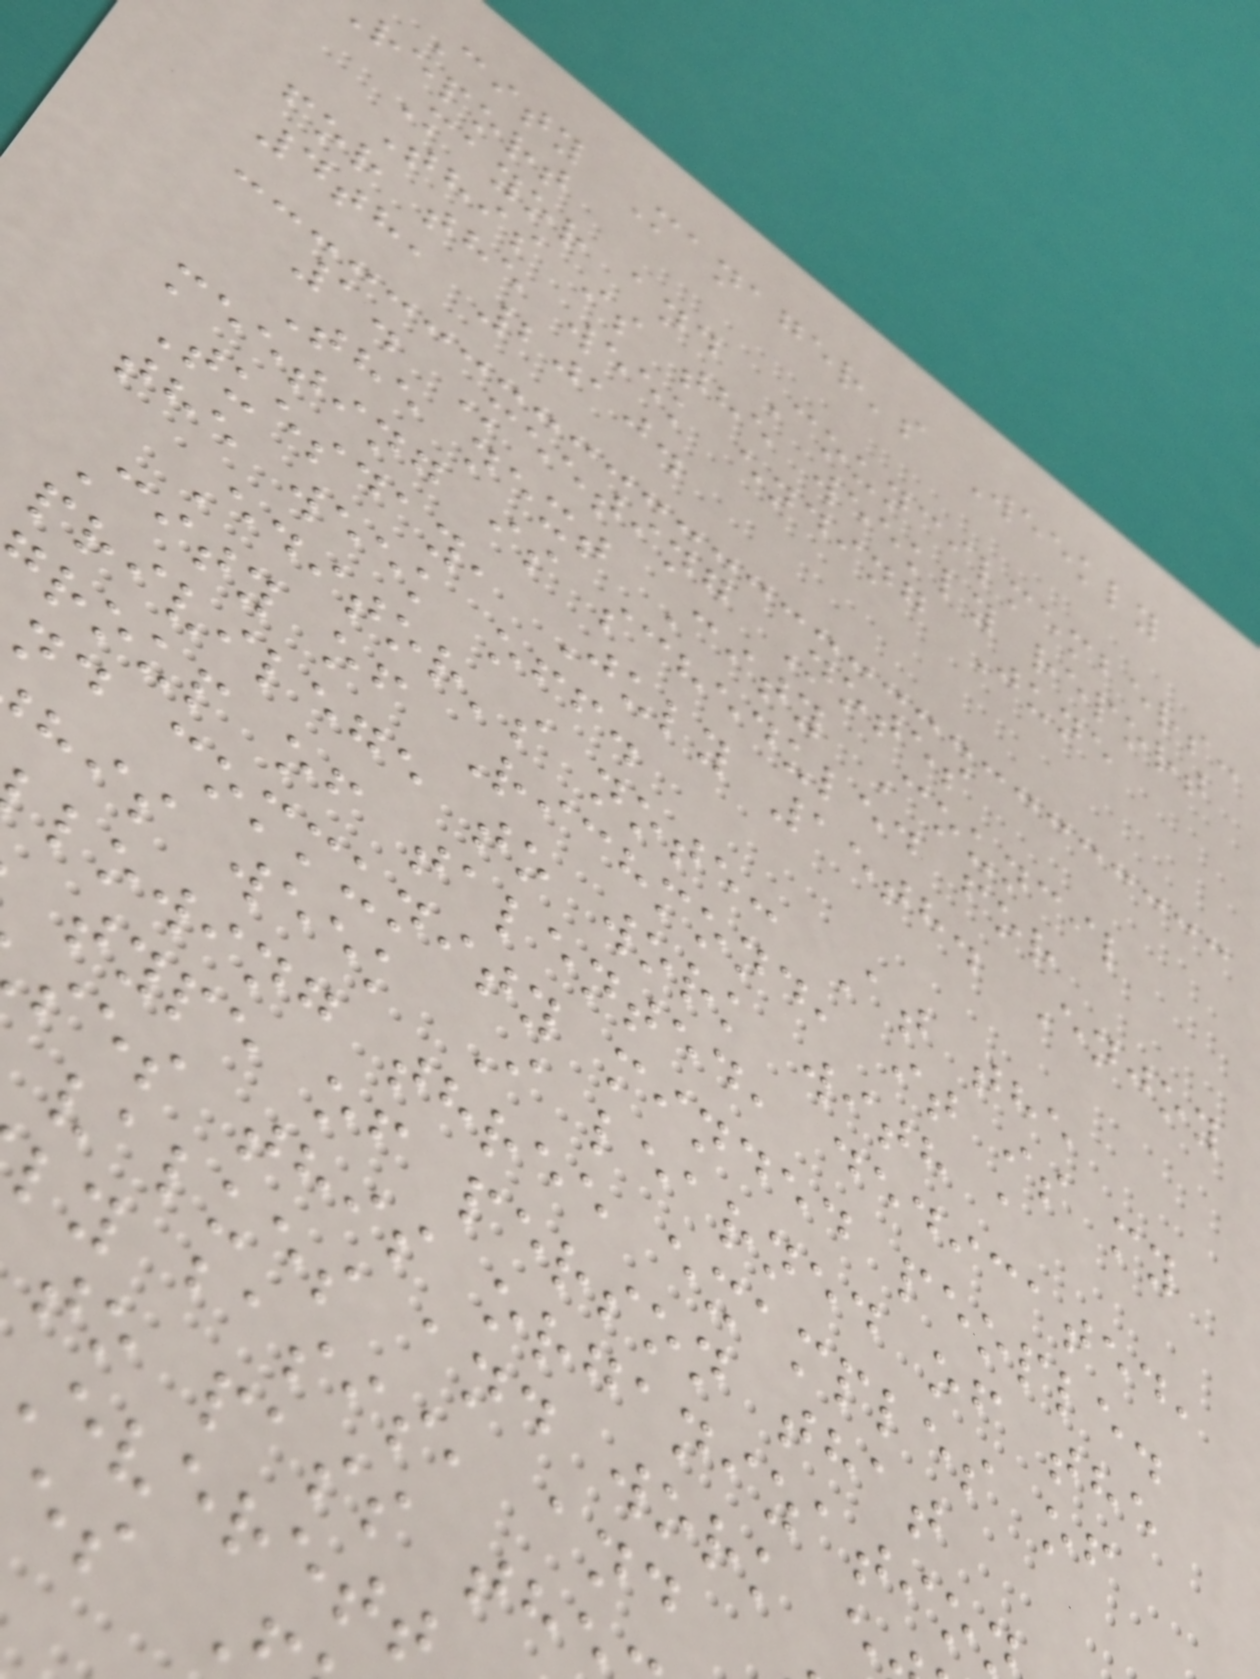City Manager's Weekly
report
Mayor and Councilmembers:
This is the weekly report
for the week ending June
4th, 2010.
1. Meeting Notes
The next City Council
meeting is scheduled for
Tuesday, July 15th. Enjoy
the week off.
Editor's note: At the
City of Richmond, it is my
privilege to work with a
roup of talented, dedicated,
nd community minded people.
his week I learned of the
lowing three examples of
type of person that
ses this organizatio
values and work e
ly basis, and
to pass th
everett
